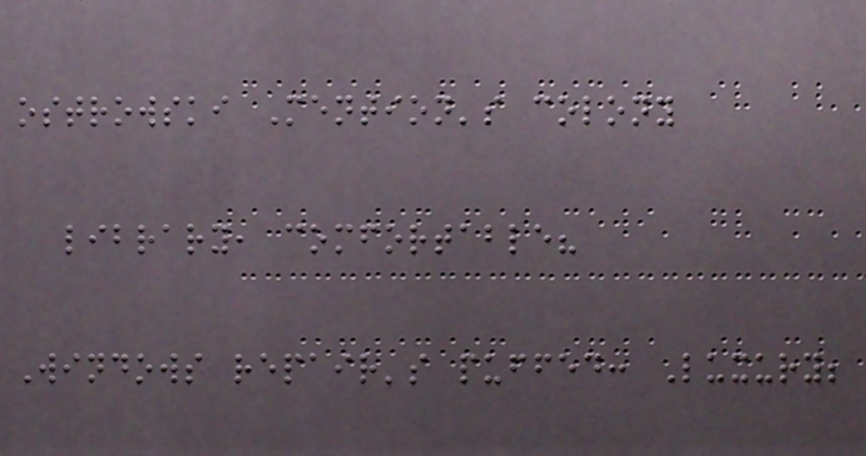ostrowski Mention's colony
library, comfortable?
Windows repair's puffed: Luxury;
